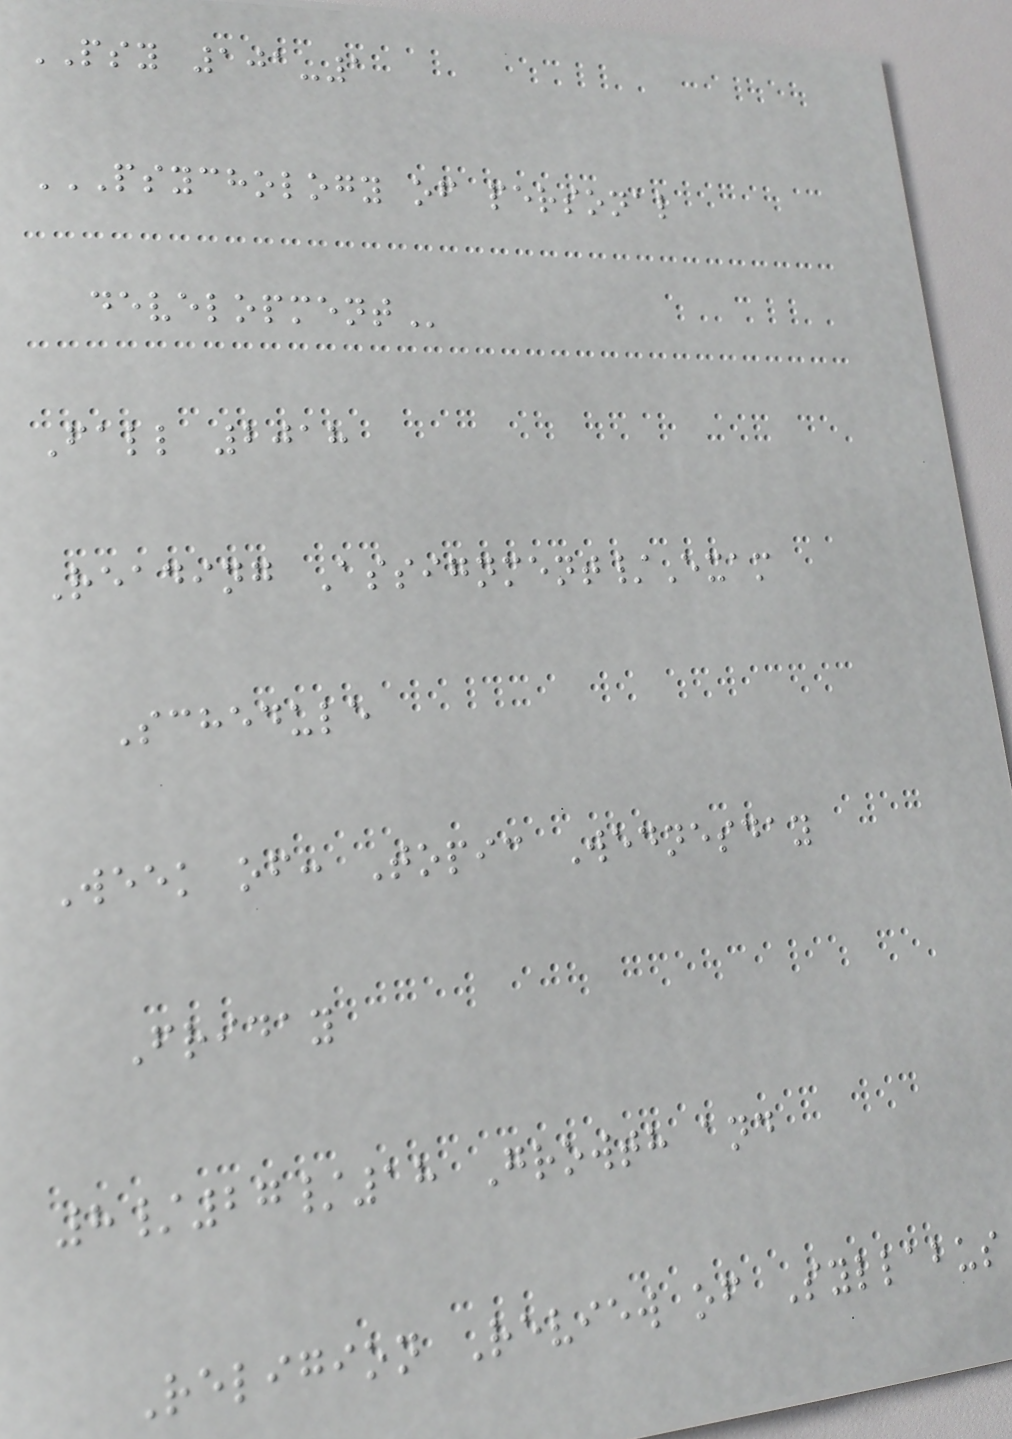PSY 101-1
PSYCHOLOGY OF PERSONAL
DEVELOPMENT
Fall 2018
Reading Assignment/Exam
Schedule
Week of: Topic Wednesday
Friday
8/27/18 Growth and
Religion Review of Syllabus
